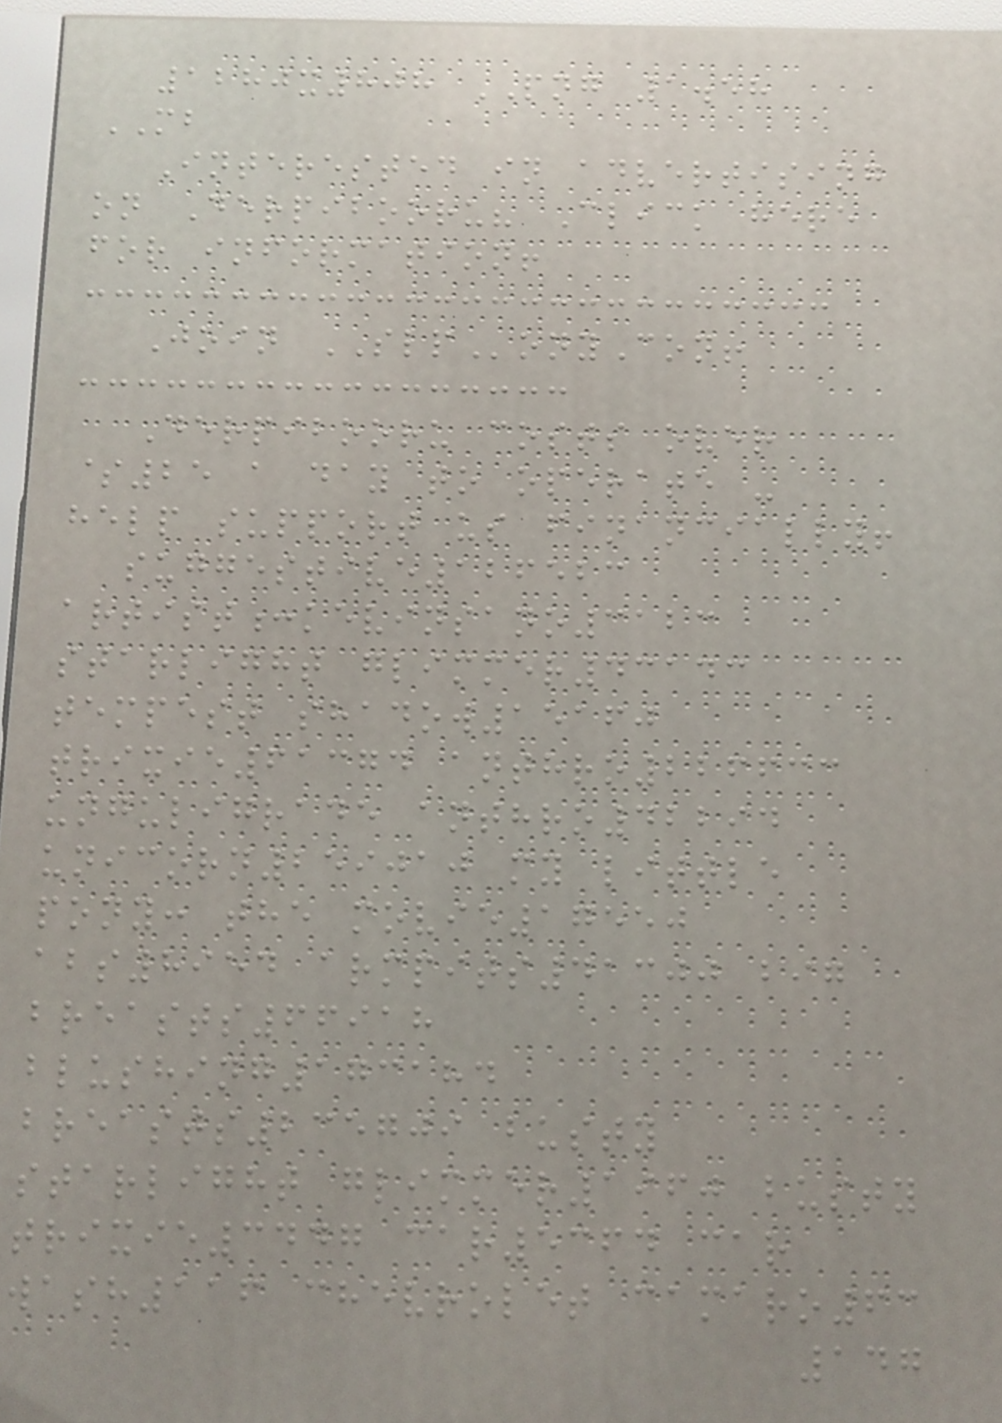1280x808 PNG 1.58
MB
Interested in advertising
on Derpibooru? Click here
for information!
Join SLPonyCon!
Derpibooru costs over
$25 a day to operate -
help support us financially!
suggestive126523
artist:kevinsano3123
starlight glimmer43143
tempest shadow15160
trixie61374 anthro226633
unguligrade anthro42294
unicorn259010 my little
pony: the movie17550
abs8954 armpits41300 big
breasts66918
blushing173184
breasts235709 busty
starlight glimmer1960 busty
trixie3447 car5364 car
wash116 chevrolet camaro63
147
